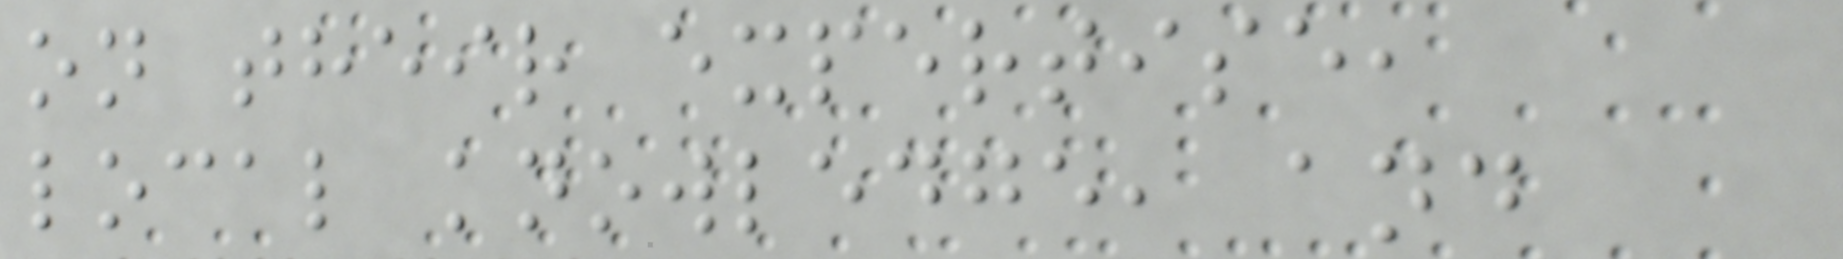on their expertise,
local knowledge, and
